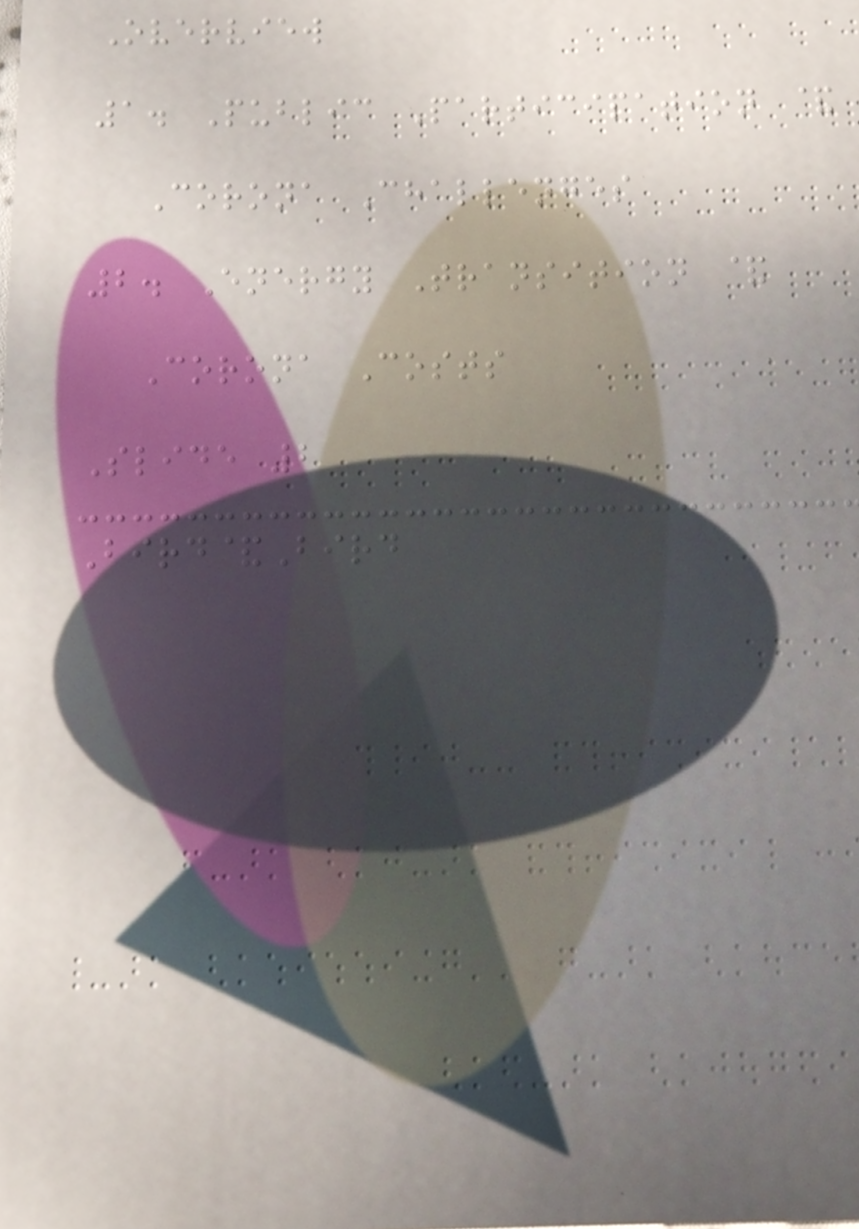Overview
1. Public Participation &
Corona Challenges
2. Energy Transition &
Corona Costs
Slide 2
Bird&Bird
